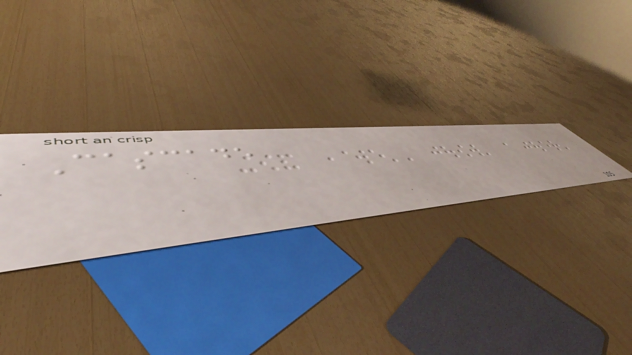Cascade
